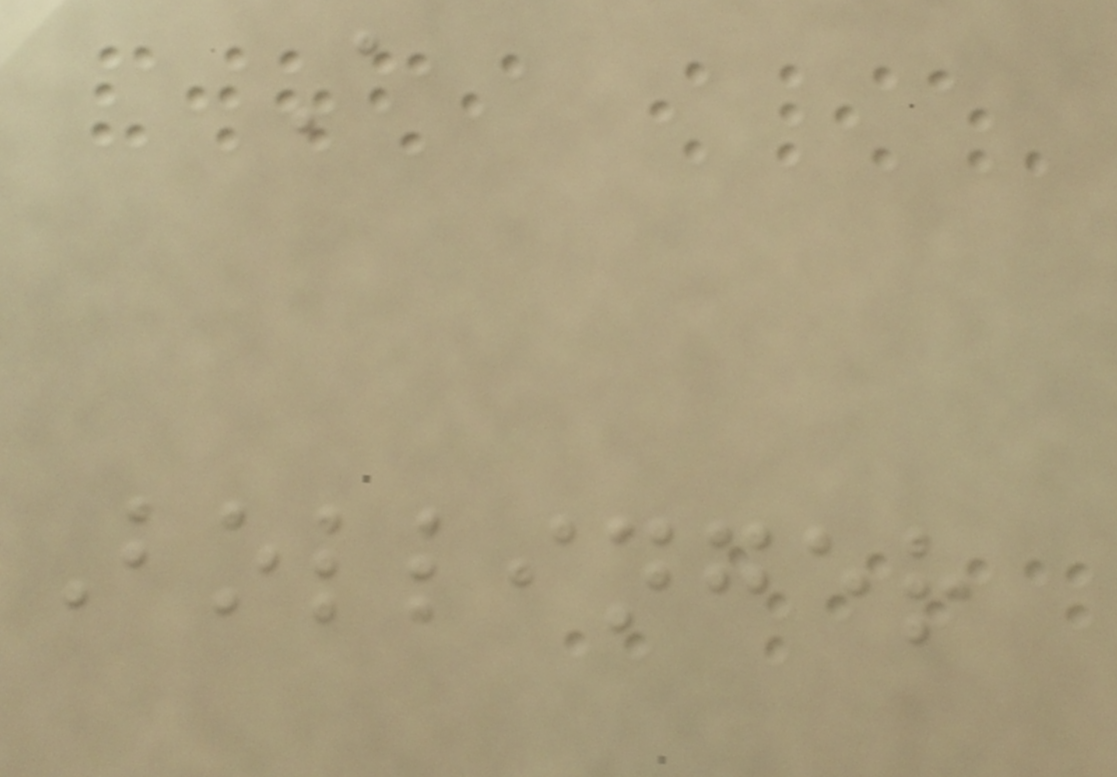A
Bollinger
